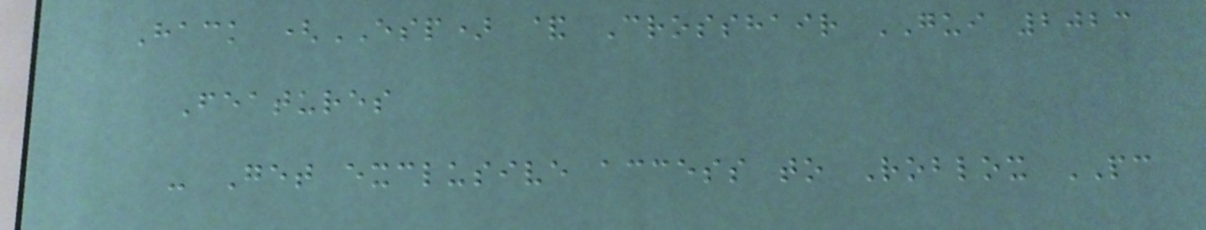Hack (ESP) & Crosshair GUI 2023
Features
- Get exclusive access to Roblox PC
